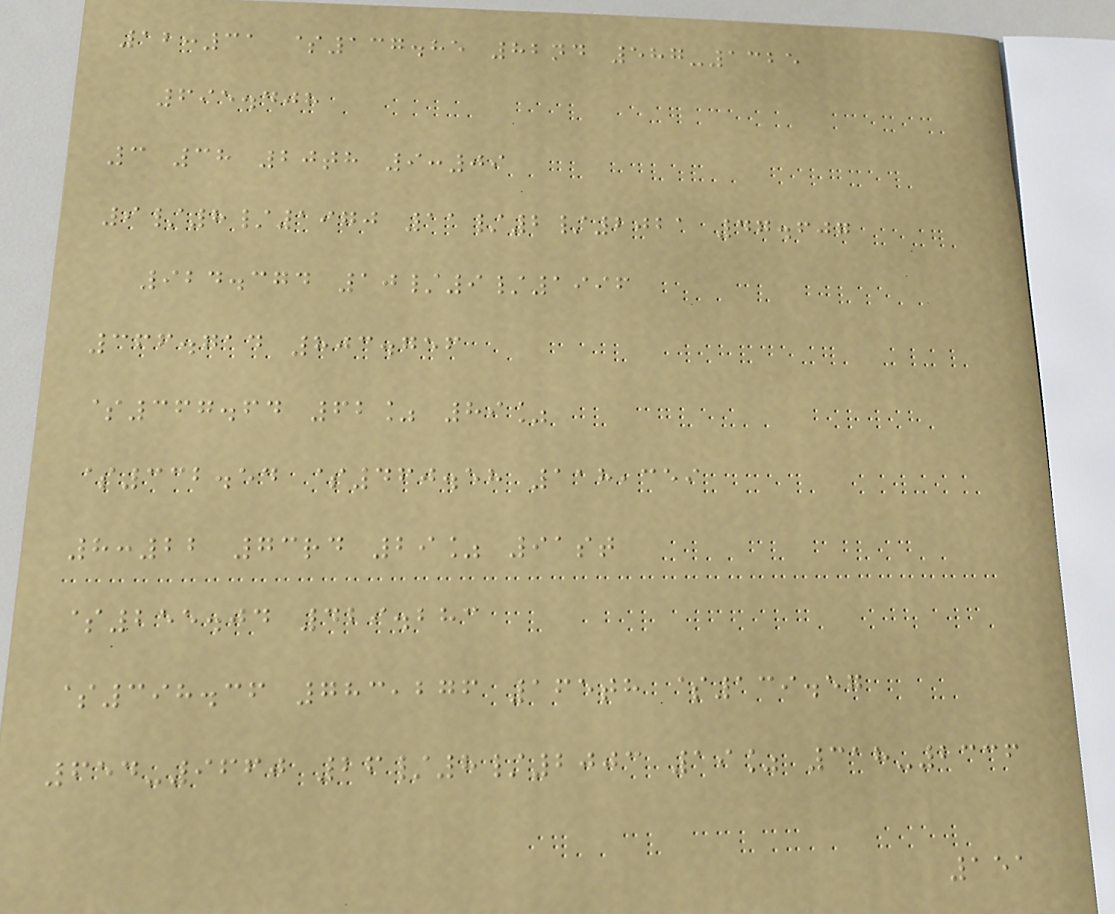12:31 $137.85 82nd 587-1325
695.408
3 38 20th 9:09
9/8/1970 11/2/2021 47.607
924.374 10/9/1996
366.714 803.756
$367.64 62% 89%
$332.54 $460.58 118,359
8:22 73rd 29% 91st
$255.04 429.283
$398.36 783,276 165th $139.57
654-9660 26/8/2003 19% 318-2336
151
